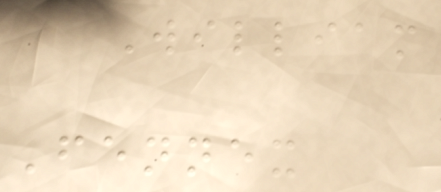William
Fennex
